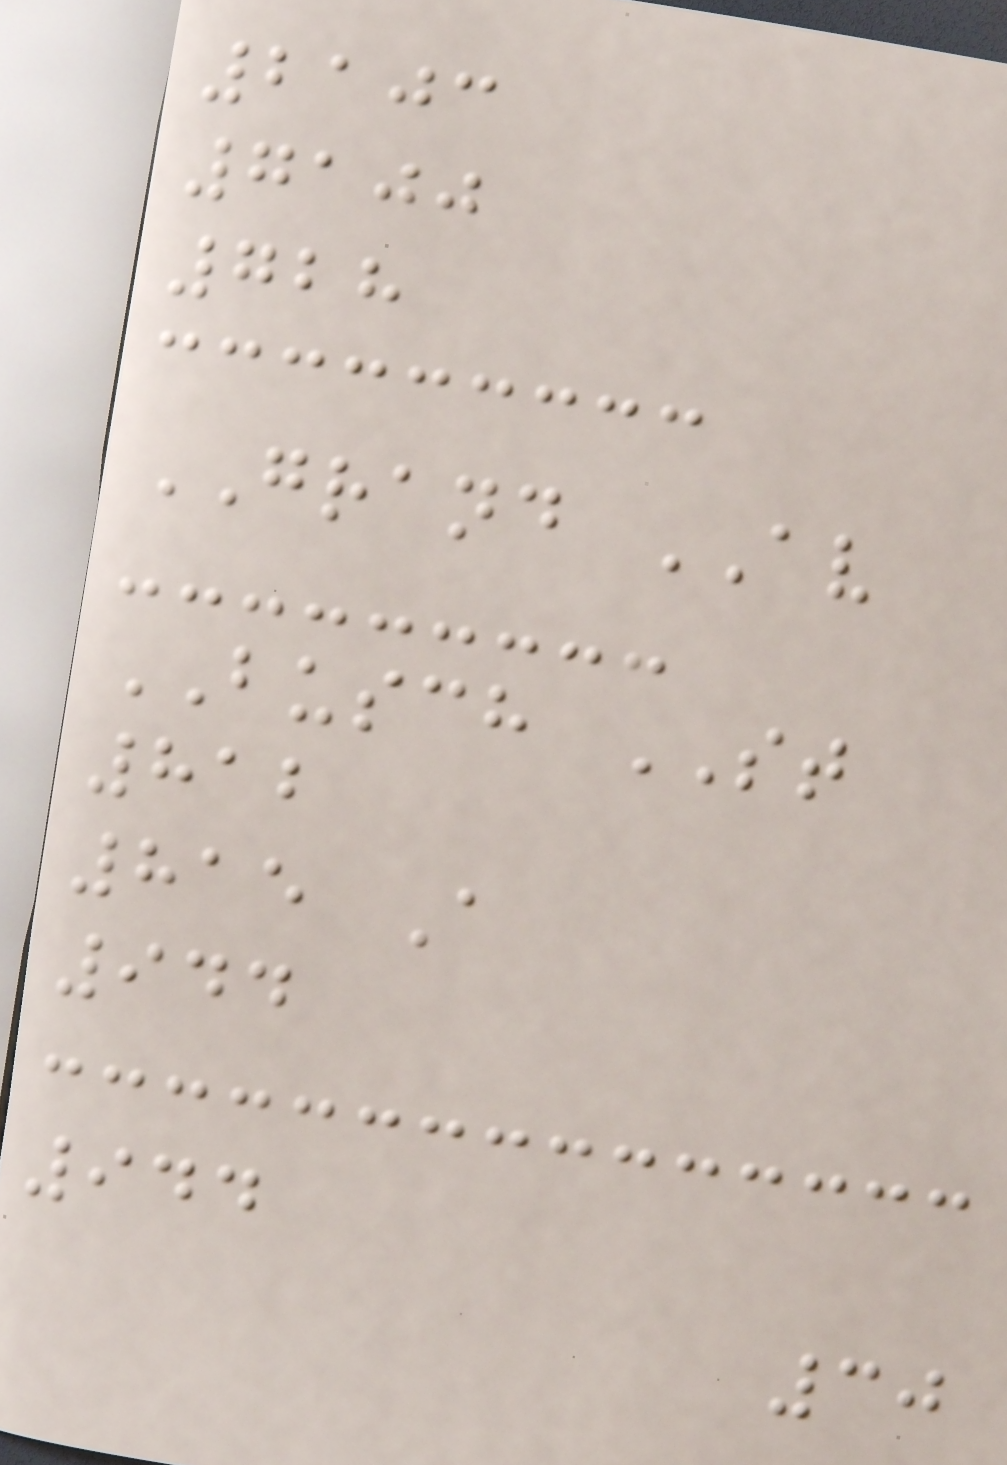2103
7100
728
GRAND AV
BUSCH ST
812
815 A
944
944
30
